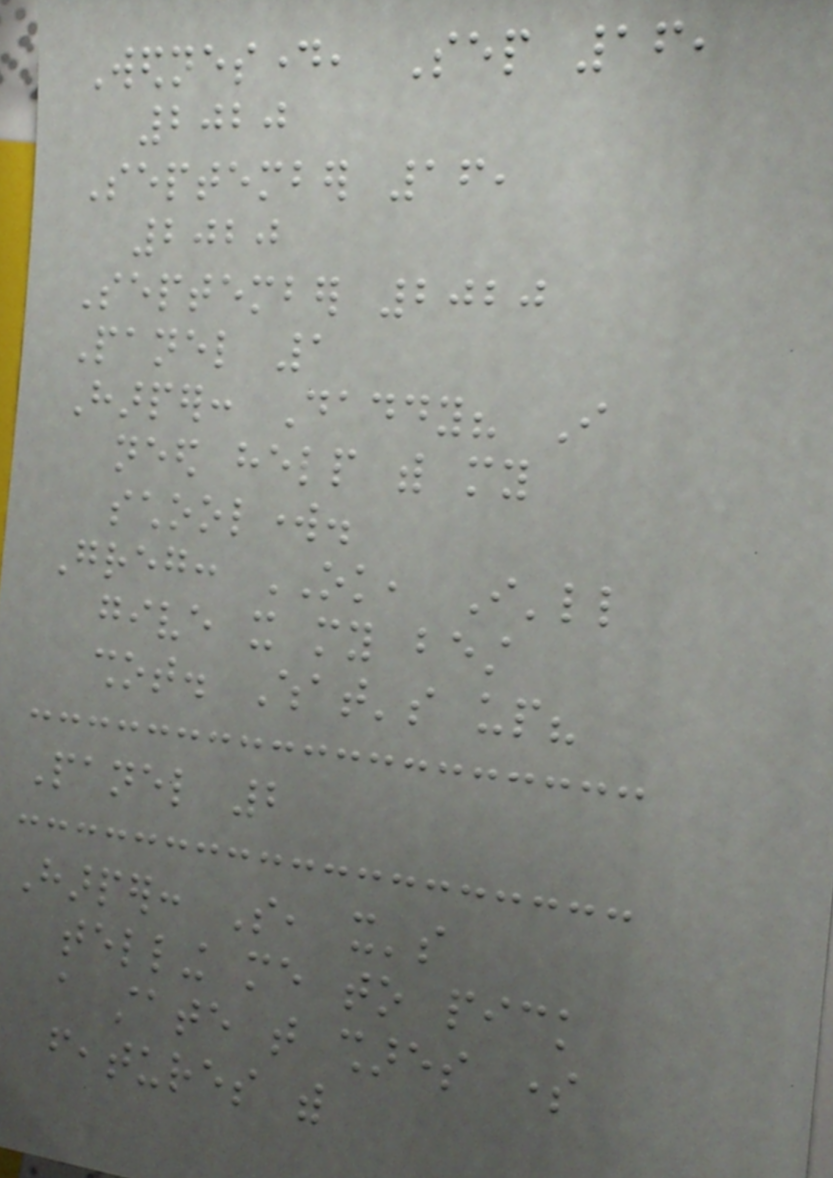Wednesday, Sep 16,
2020
September 16,
2020
September 2020
Panel 1
Harper: Daddy? I
need help with my
schoolwork.
Greg: OK, I'll
give it my best
shot. What's up?
Panel 2
Harper: So, it's
telling me to pick
a state that shares some
features with
